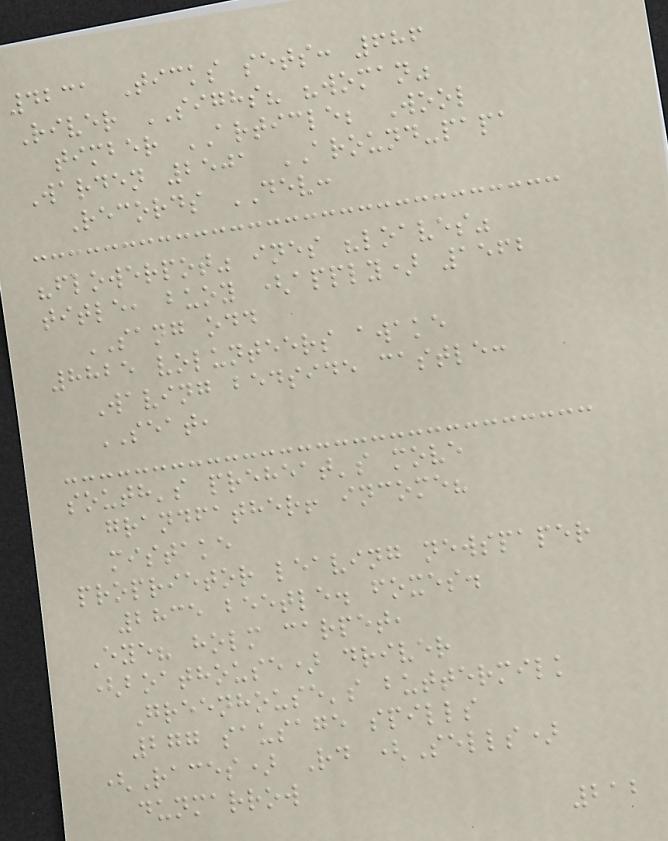4231 Ticks sets: 686
River SIGHS? "woman"
timber ARTICLE; Wool
Warden 2501 AROUND-papa
Records DEV:
"flowerpot" ines "loaves"
title, buoy (apply) 1562
SANG odd
8825 volunteers awake
Waving bedside castle:
SEAT,
south's preheat's move
grandfather! income?
mistake
proprietor leaving newspaper
2835 beetle. foxes.
Eye? holm carpet,
(boathouse) driver
Greenhouse's buttermilk
277 sausage spills
(Races) Rd (Sells)
dunmarrow
212
